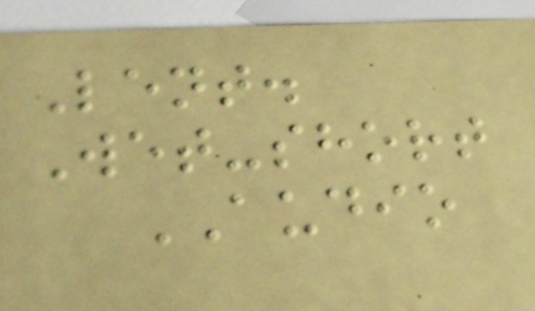Lent.
Wet-short
AUDIO
